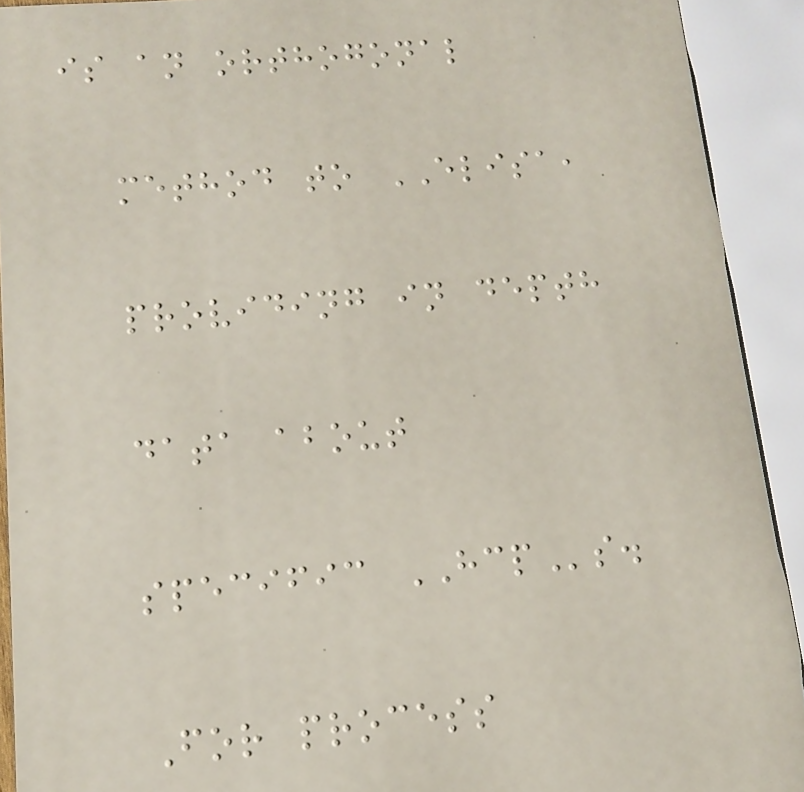is an orthogonal
method to ELISA,
providing in depth
data about
specific HCPs.
For process
